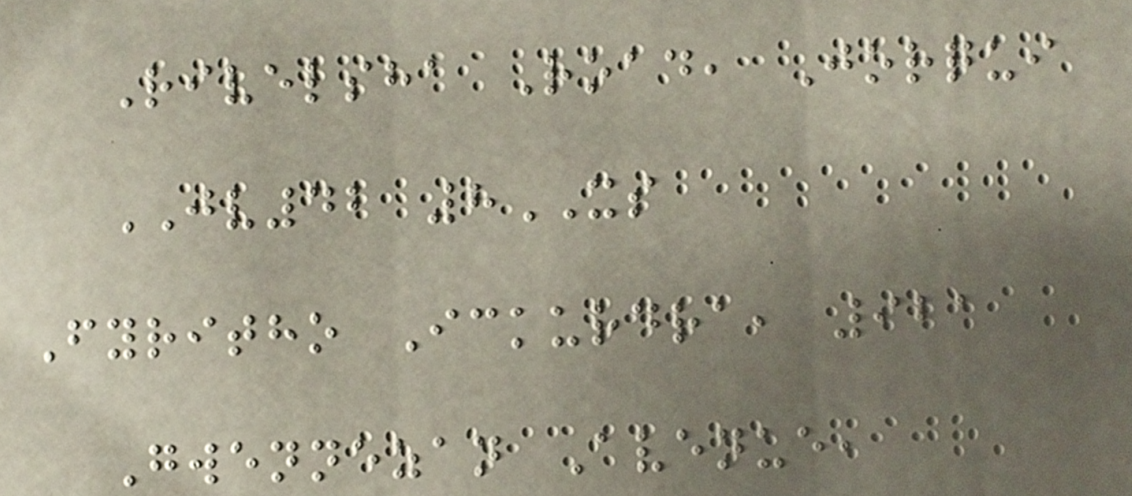Rivelsha Road, Jorqui
JV42 8XS
Fyritho Ickurdra, 921
Gwennezan Avenue,
